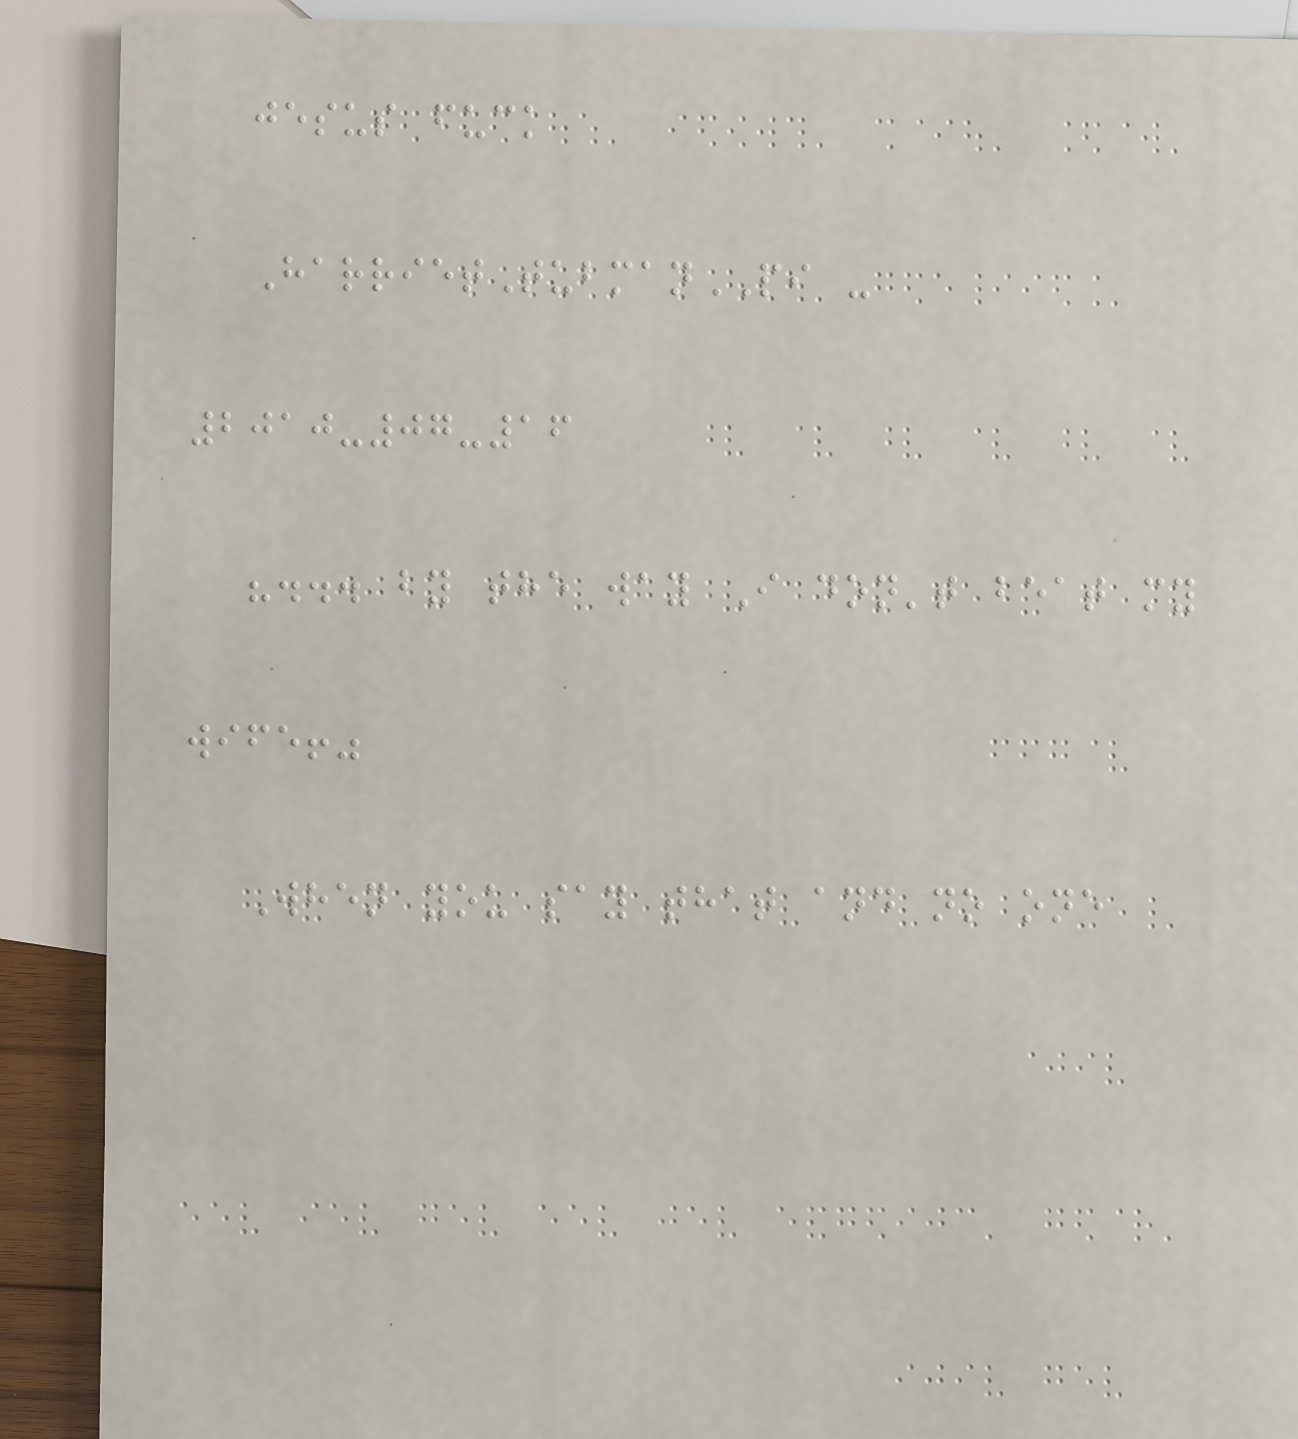jesus fuck
HarrietTubmanPI -
2010-07-16
"... by the way I don't beat my
wife!"
When you say that and no one
